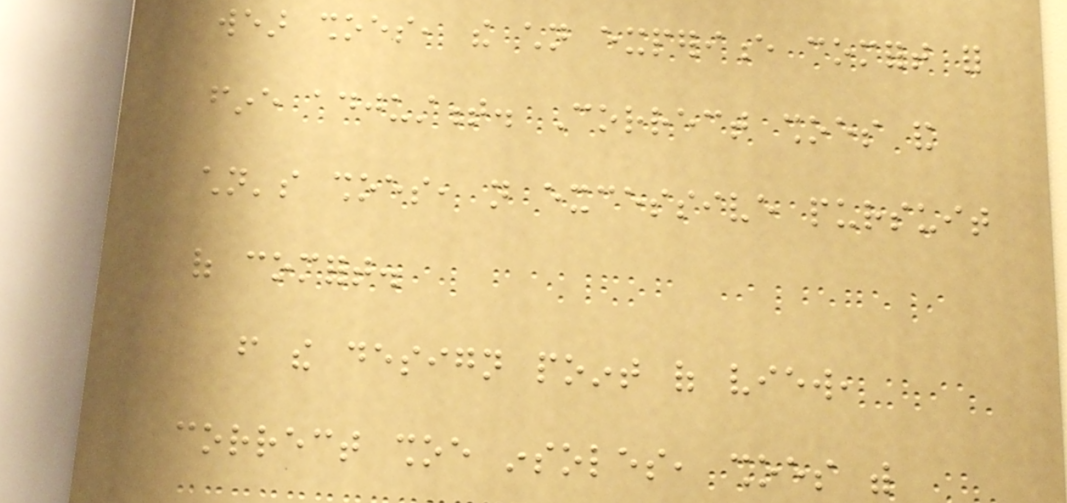wear shoes, the children experience comfort for
fine adjustment. Correct shoes and
children's shoes, not excessive pursuit
of comfort.
from the design point of view,
correct shoe insoles, shoes with
